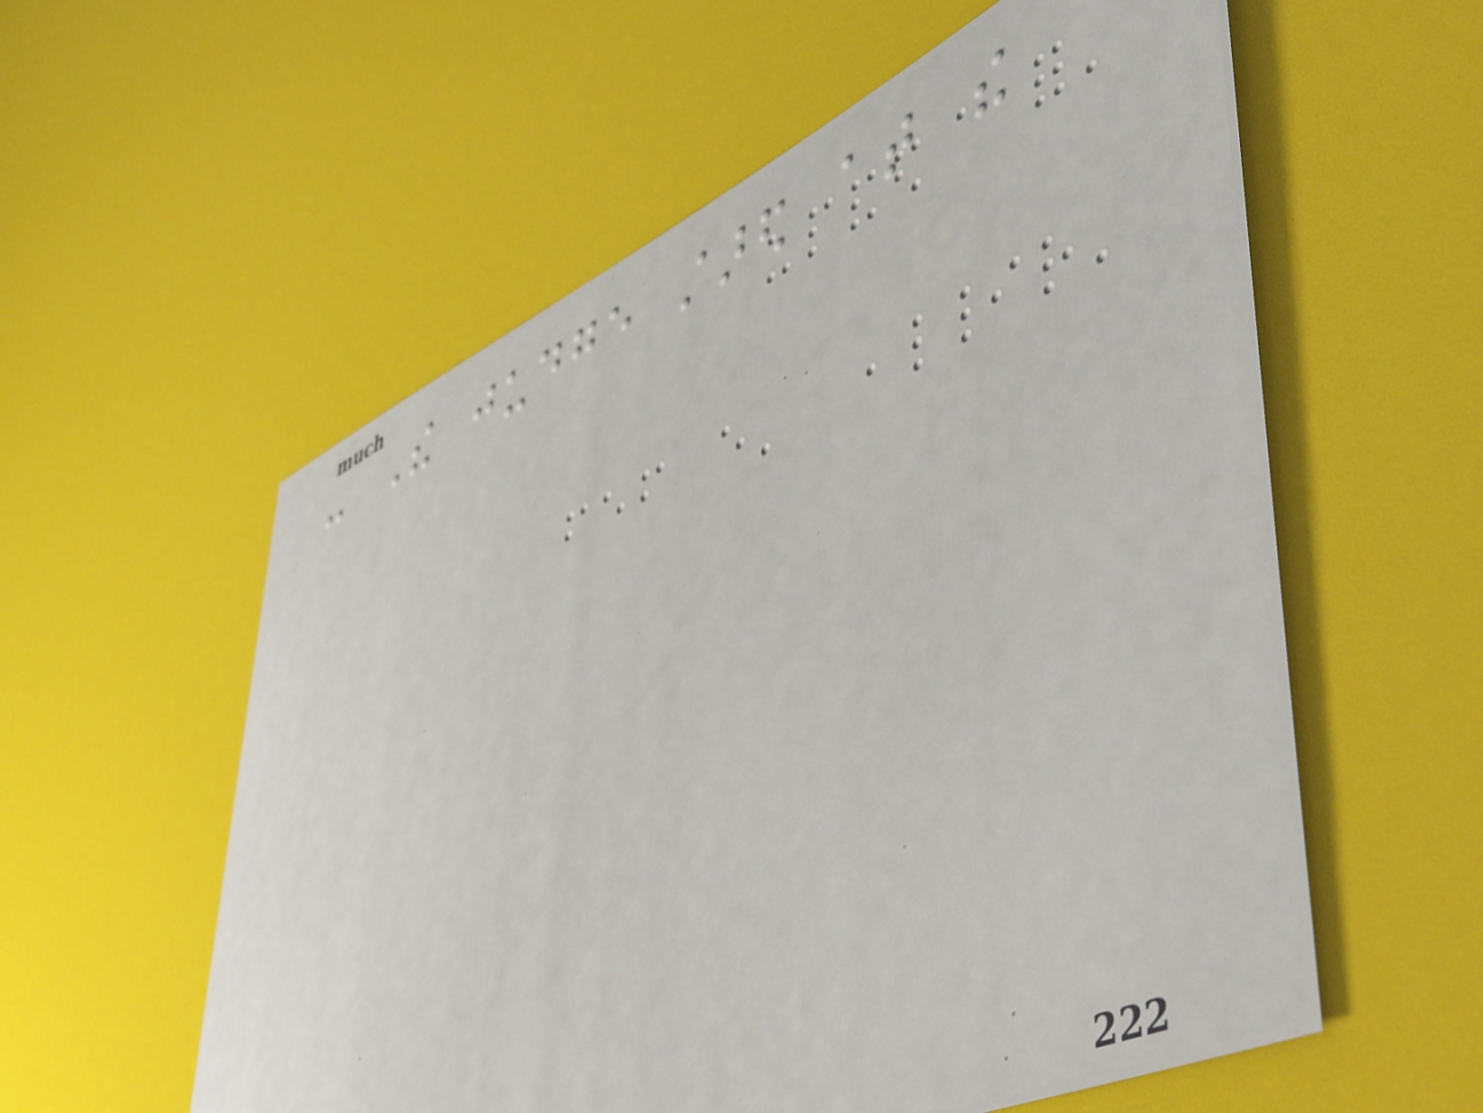- The judge stared at the
